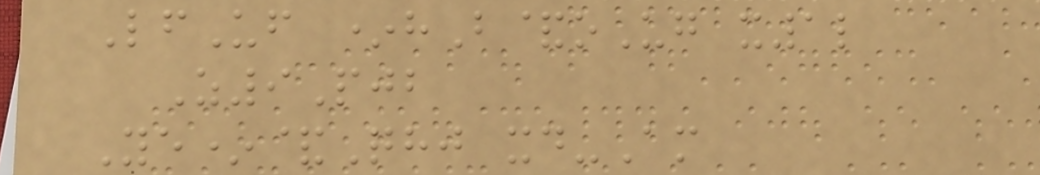LfUf *hB&oUg x1l
Z9Pjb
Ye*&Qhj xd-Am
